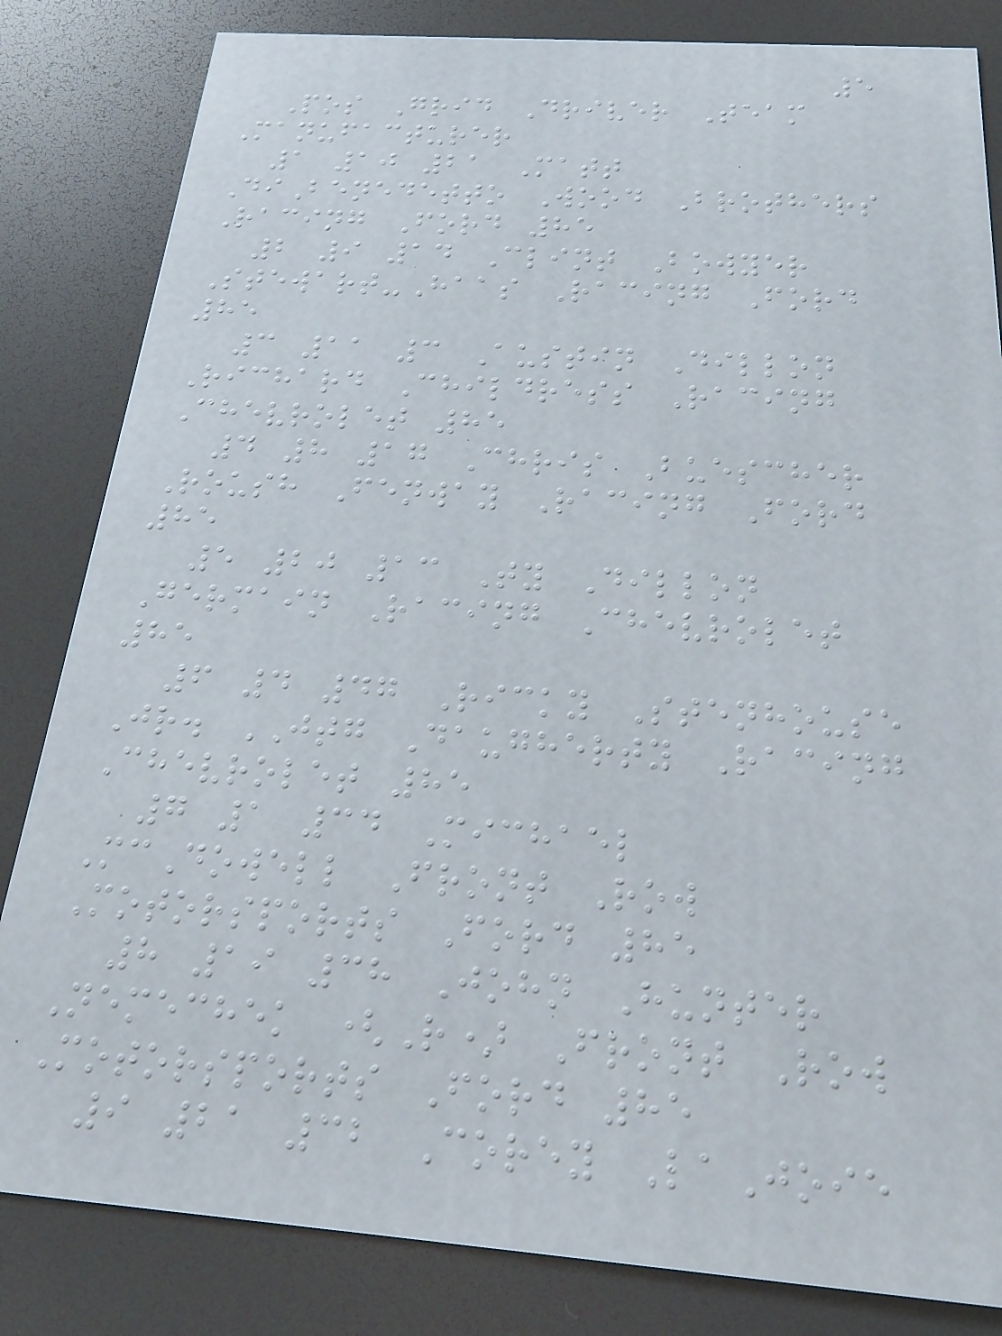5
Pos Grid Driver Team
Manufacturer
1 10 21 Matt
DiBenedetto Wood Brothers
Racing Ford 85
2 9 14 Clint Bowyer
Stewart-Haas Racing Ford
85
3 11 3 Austin Dillon
Richard Childress Racing
Chevrolet 85
4 8 17 Chris Buescher
Roush Fenway Racing Ford
85
5 20 13 Ty Dillon
Germain Racing Chevrolet
85
6 4 47 Ricky Stenhouse
Jr. JTG Daugherty Racing
Chevrolet 85
7 1 34 Michael
McDowell Front Row
Motorsports Ford 85
8 19 38 John Hunter
Nemechek (R) Front Row
Motorsports Ford 85
9 21 32 Corey LaJoie
